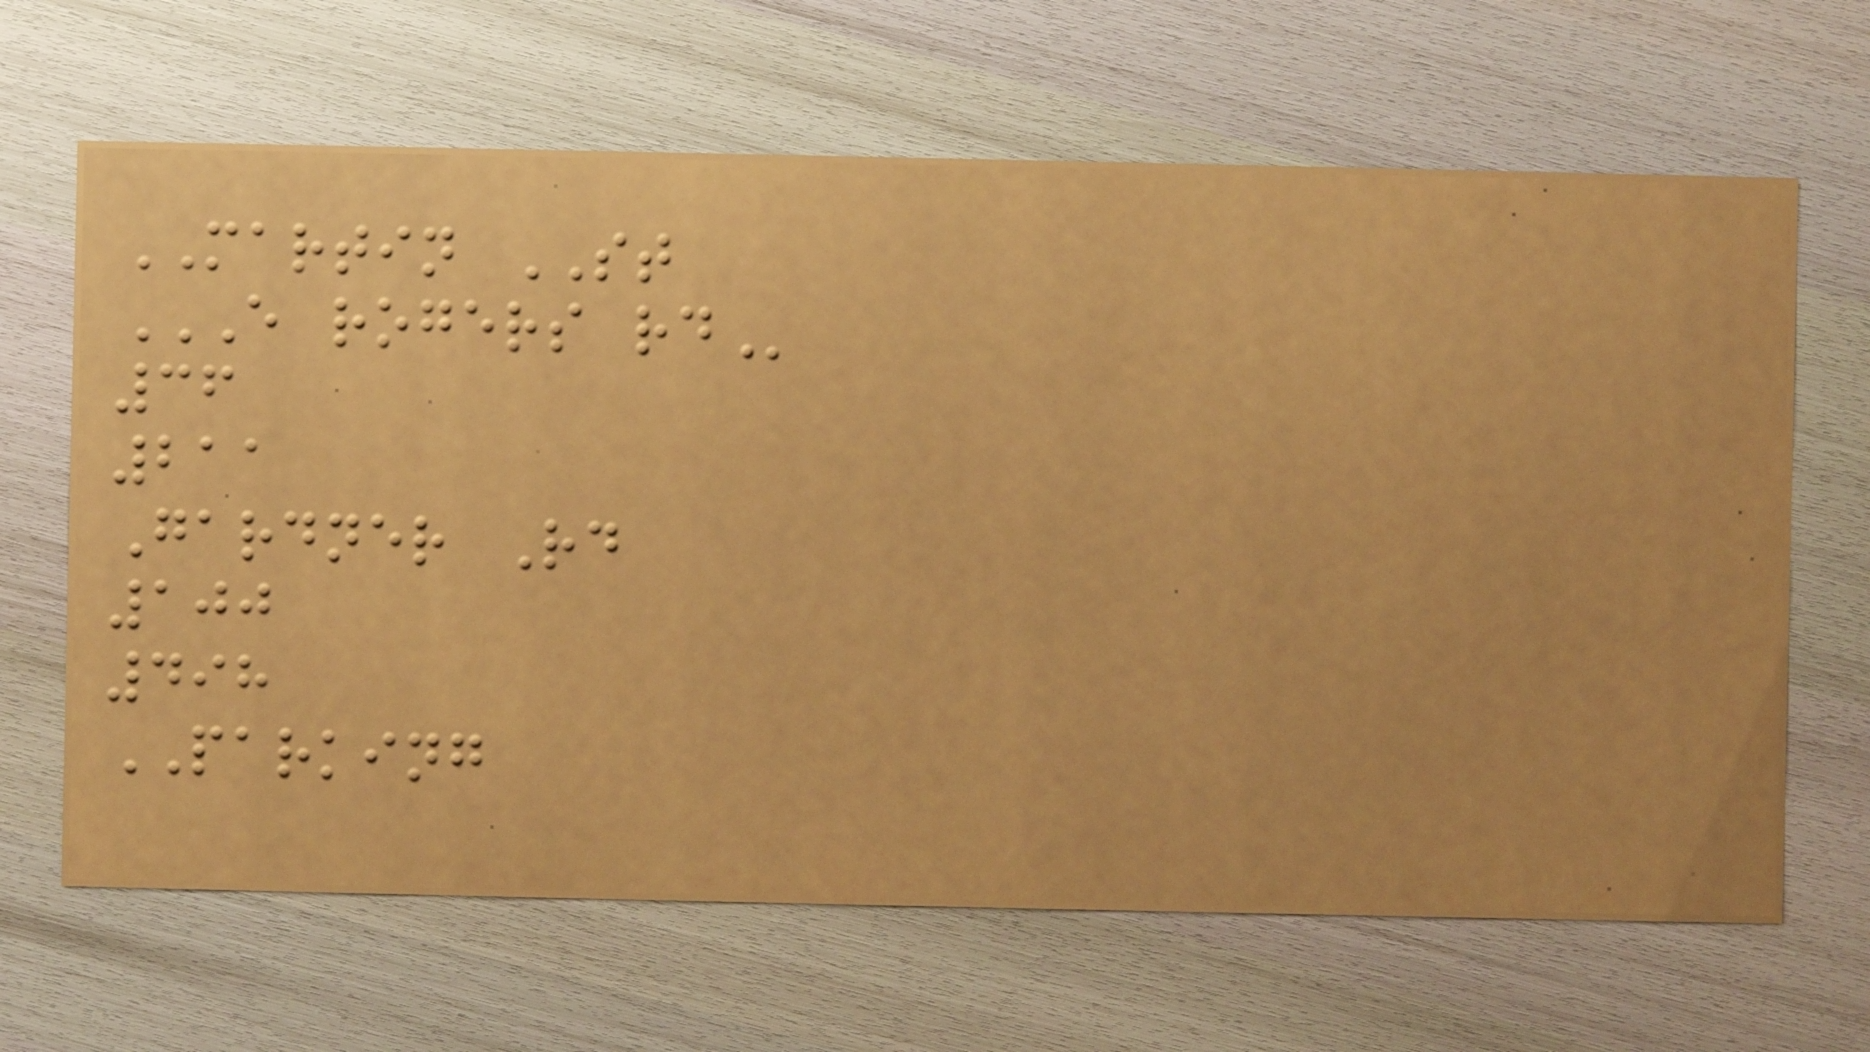MARTIN ST
E ROGERS RD
36
211
Gardner Rd
100
498
PARKING
